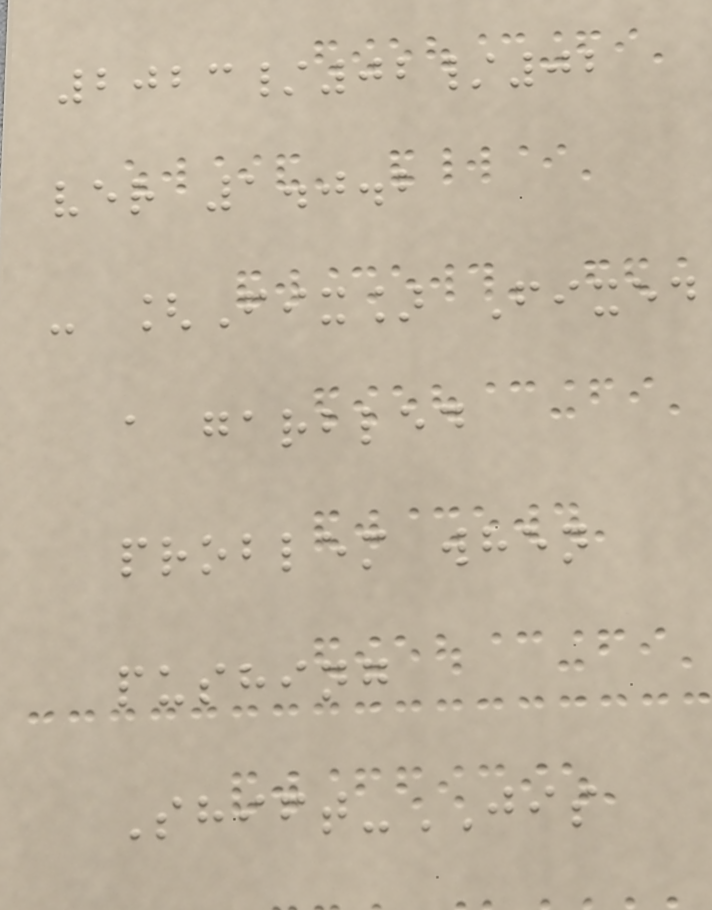2023/02/02
ver 1.0.2
- [Fix] Fixed
a garbled
problem when
pushing
Shift-JIS
